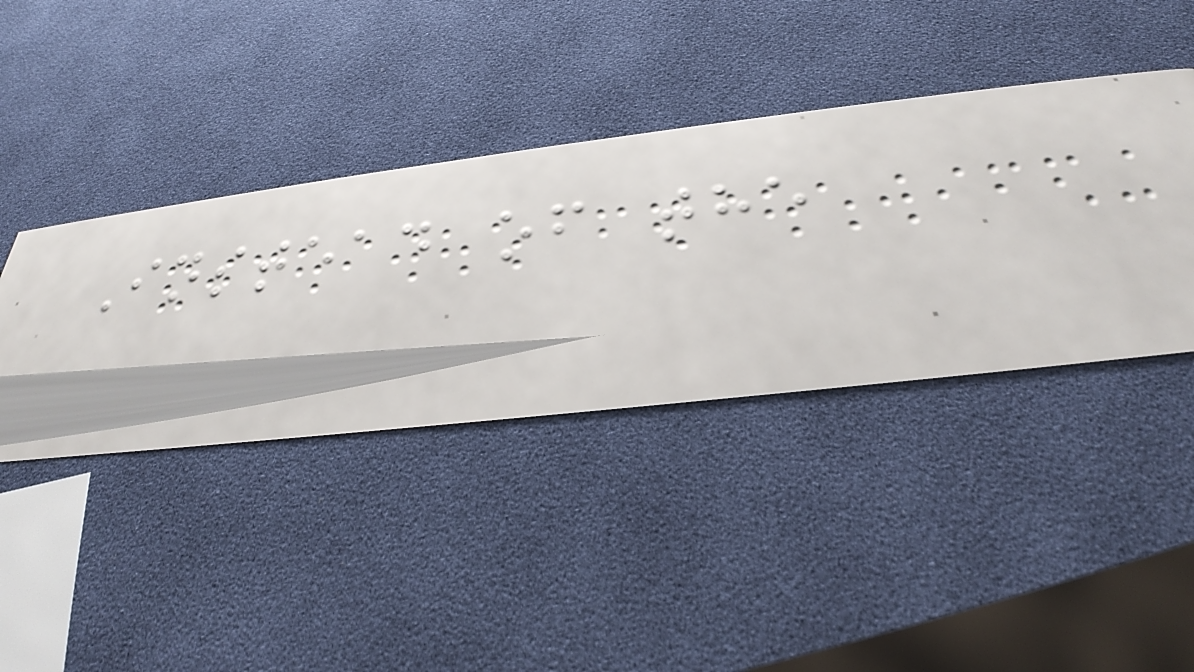Instead of the
